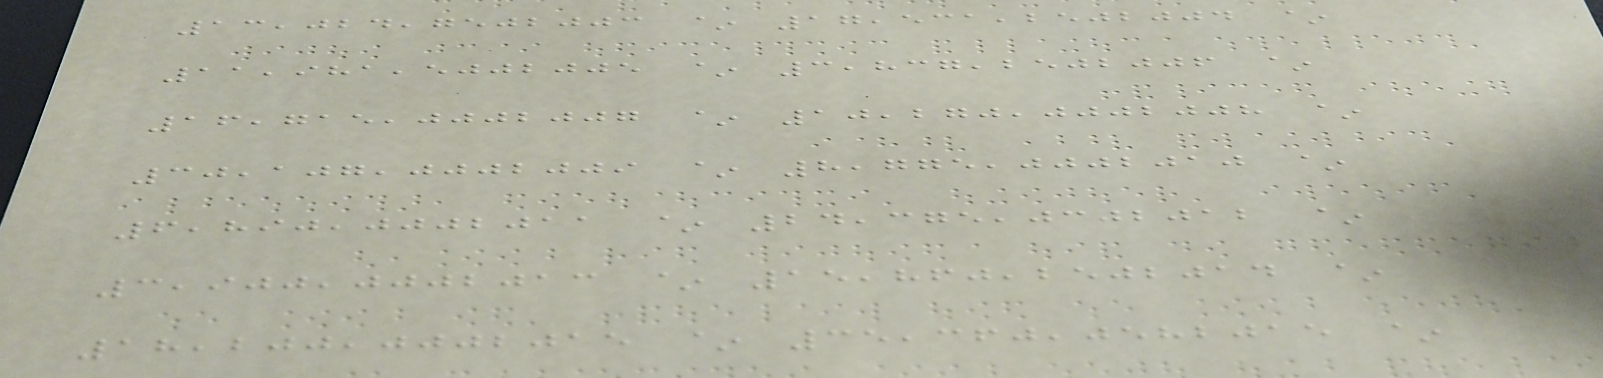13,024,7502003 ~ 17,531,2502004 ~
11,981,5002005 ~ 3,837,2502006 ~
16,715,0002007 ~ 10,270,0002008 ~
30,107,0002009 ~ 8,775,0002010 ~
6,890,0002011 ~ 24,375,0302012 ~
3,900,0002013 ~ 15,860,2502014 ~
18,200,0002015 ~ 35,360,0582015 ~
